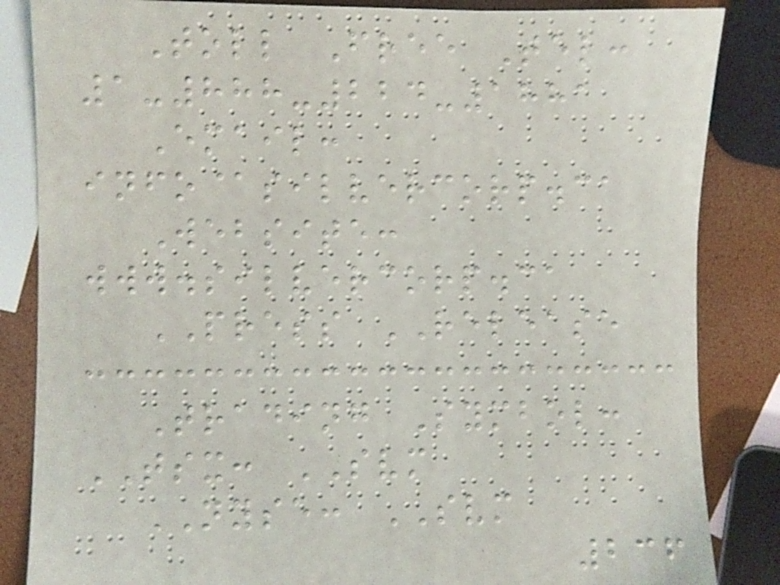Toll Free Tel:
1-888-224-1881
Email:
info@silvercorp.ca
Website:
www.silvercorp.ca
PRESS RELEASE
Trading Symbol:
TSX: SVM
NYSE: SVM
236
